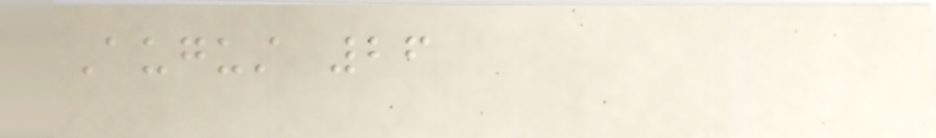August 26
